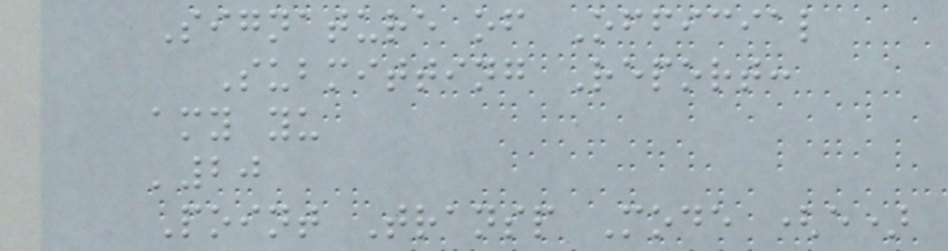Signature of Official
Submitting Report:
amy yu
'20
Point Transp Mode (e)
